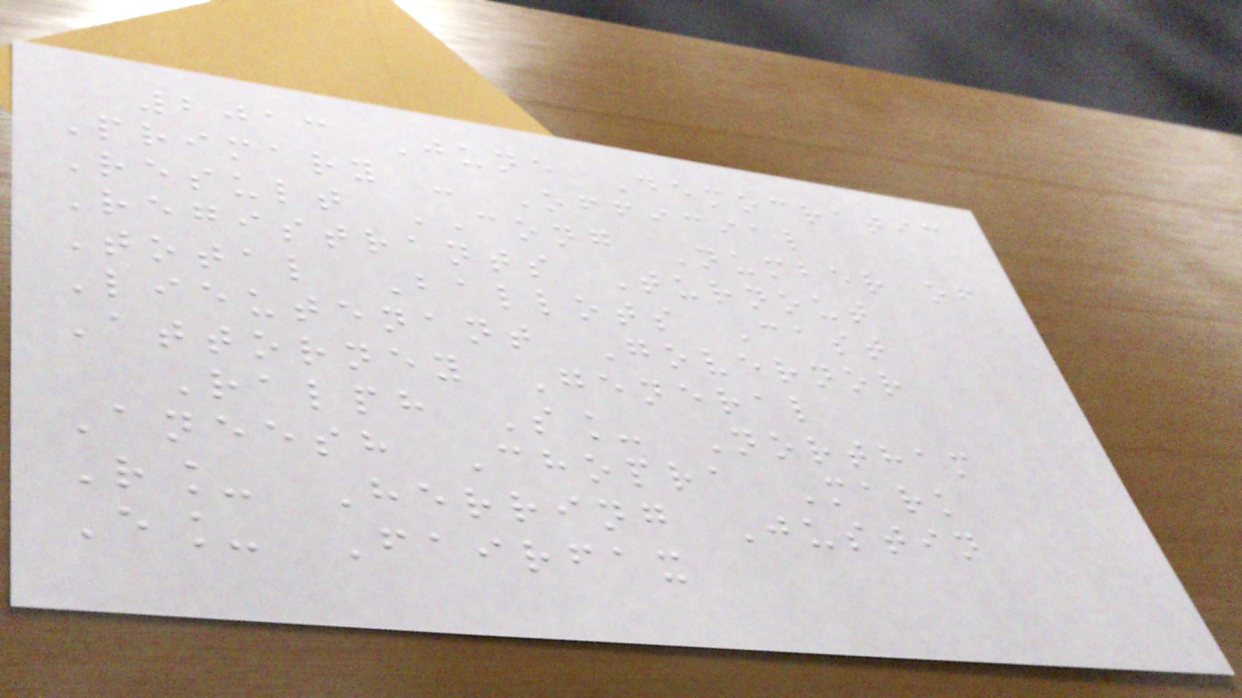2013 June Democratic
Primary - Official
Result CONG Number of
Registrants Turnout
Total Ballots Cast
Lieutenant Governor
Attorney General
Ralph S_ Northam
Aneesh Chopra Mark
R_ Herring Justin
E_ Fairfax
